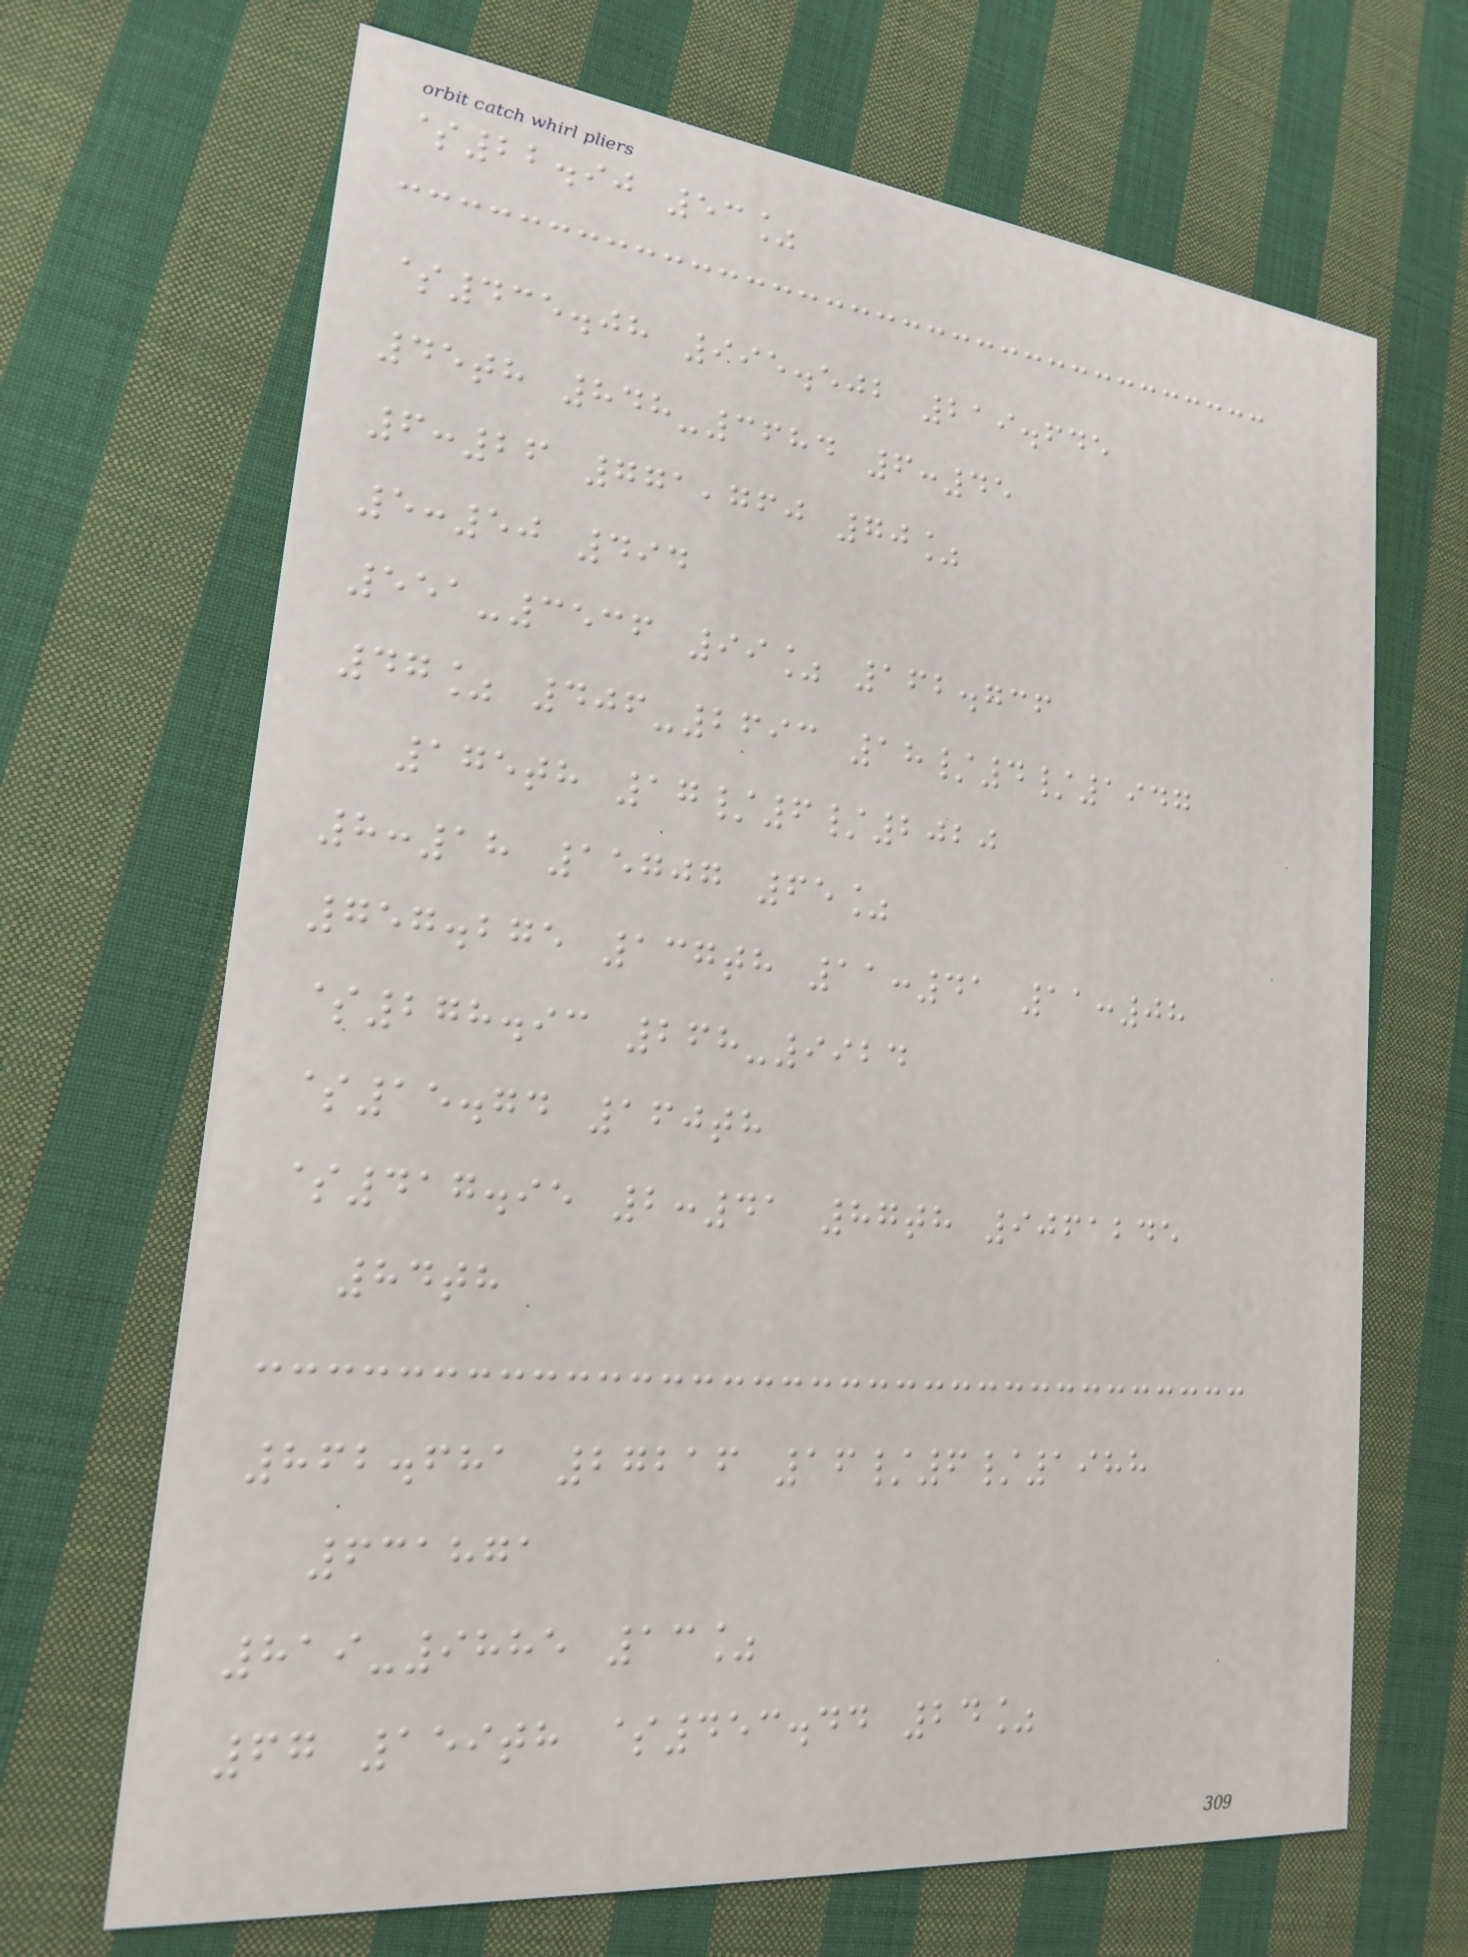$22.90 53%
$435.08 995.502 219.645
45th 848-3684 6:45
6:26 771,760 70%
5:50 494
551-3536 99% 162.736
47% 406-2693 18/4/1947
175th 17/6/2020
8:18 15707 65%
757.275 137th 11:41 11:08
$278.93 268-9924
$15.74 160th
$417.95 2:41 87th 9061245
84th
862.681 27216 16/6/1988
631871
819-9885 13%
67 159th $453.44 24%
